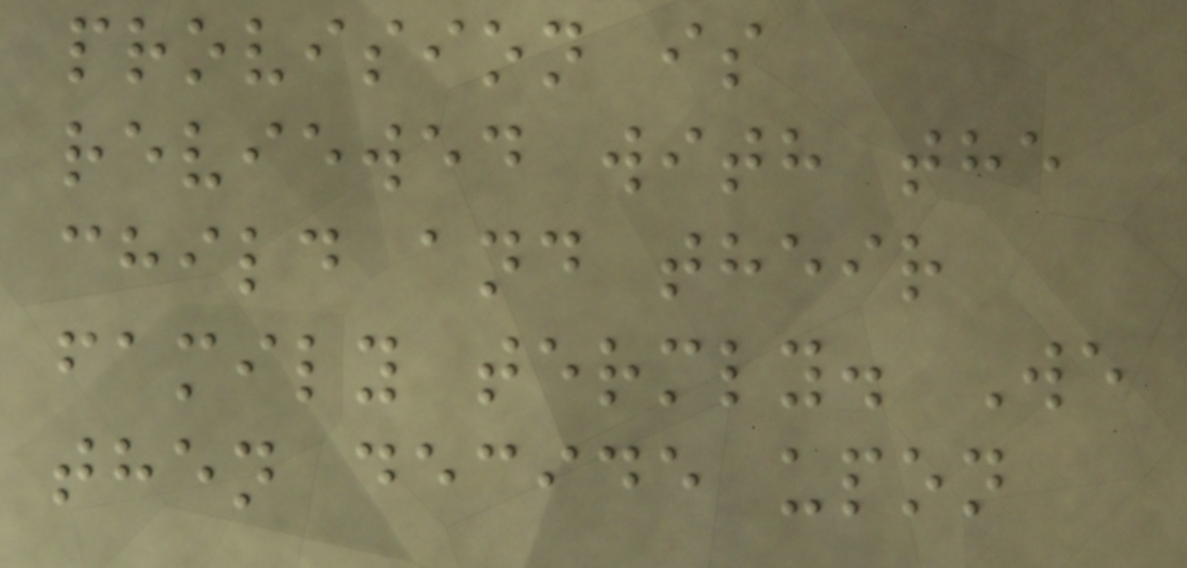provision is
reviewed with the
child and their
family termly. We
then decide upon
